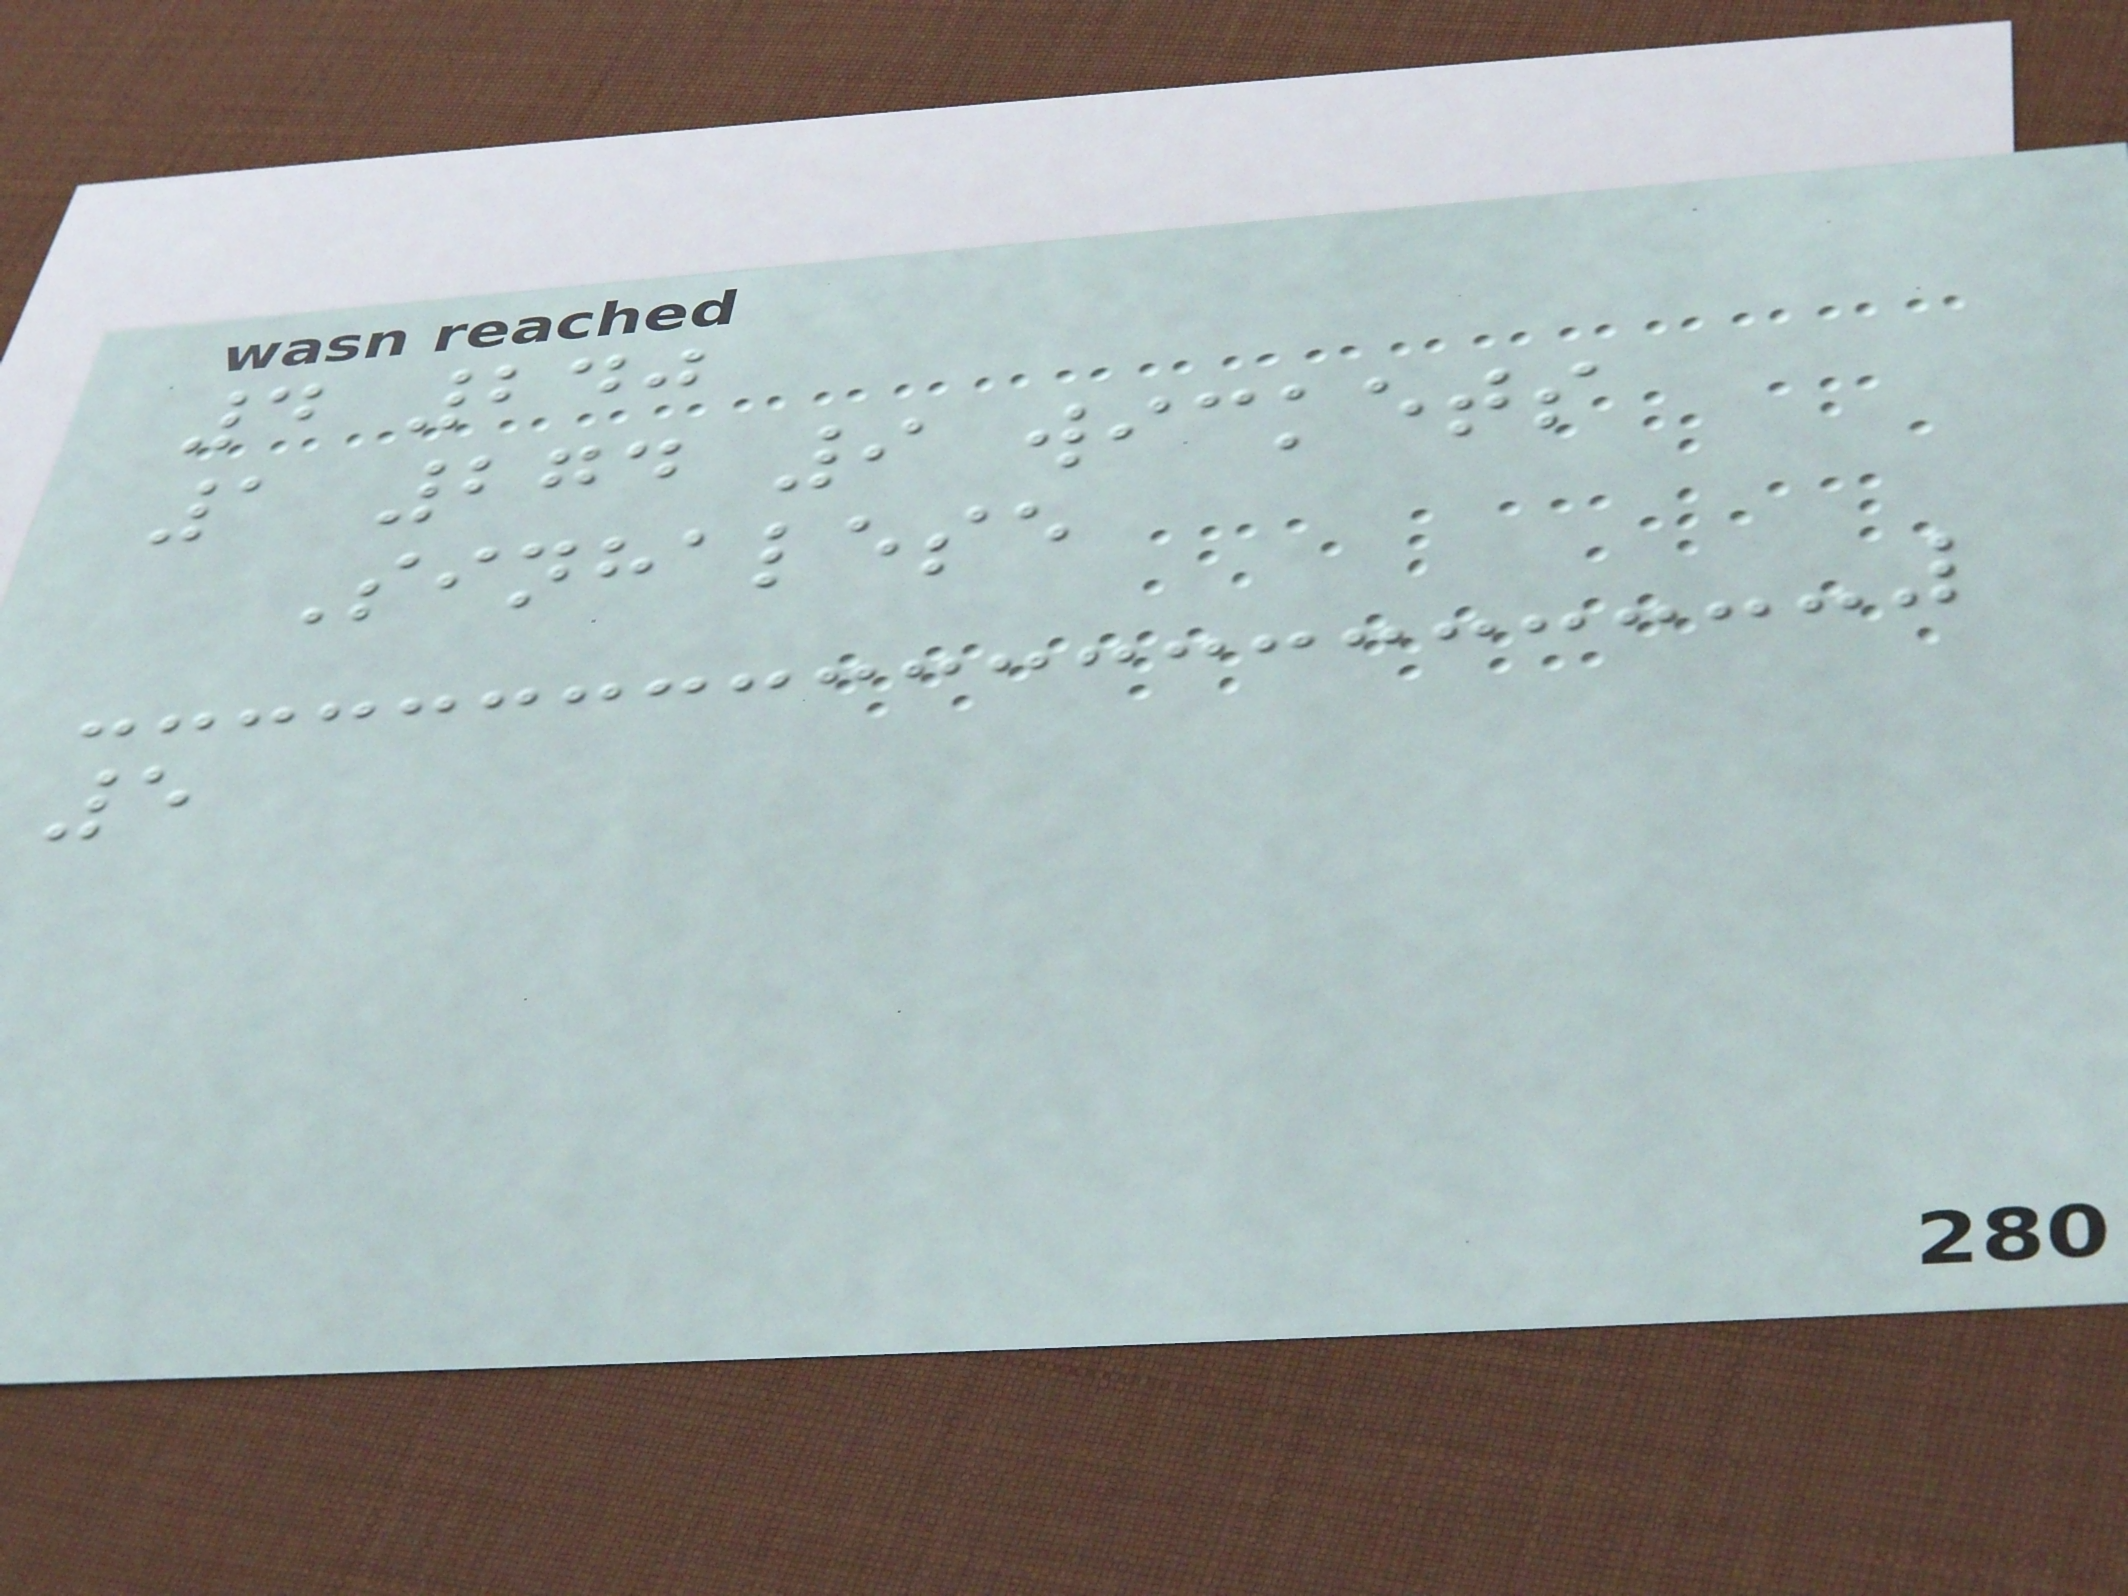4 240
1 274 9 wickets
Sinhalese
5
